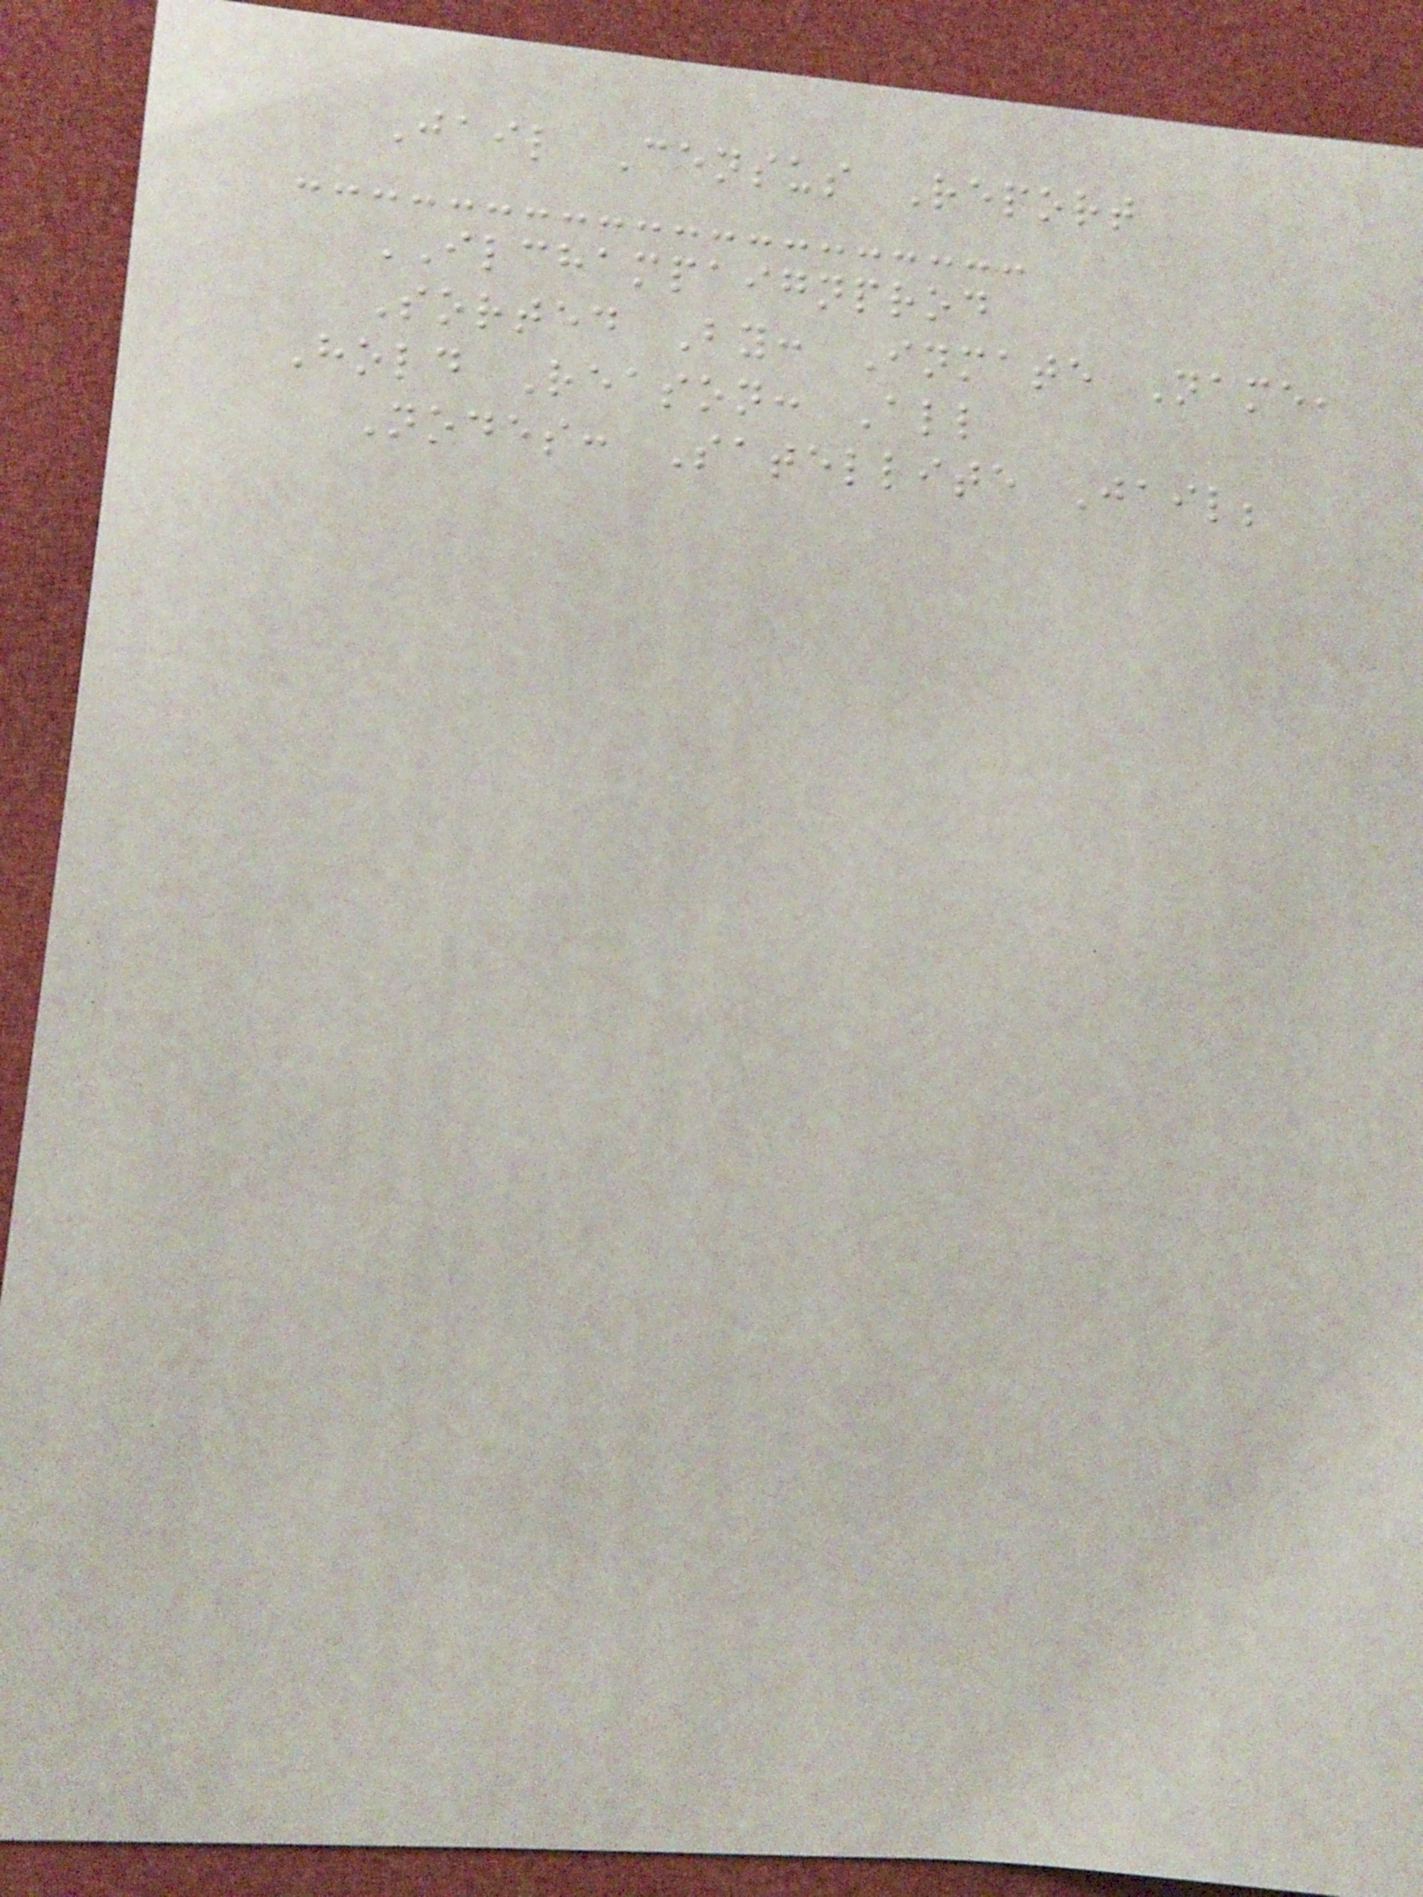Jail Census Report
ILCHAMPAIGNPROD
Sorted By: Inmate Name,
Hold Reason: All
Nodes: Satellite Jail;
